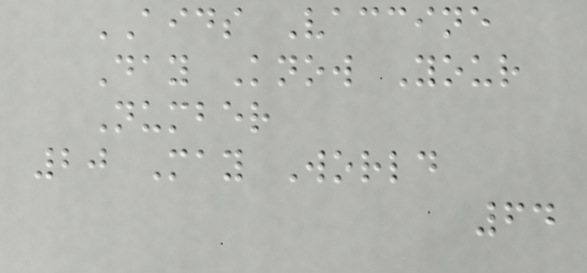AIDS Vaccine
Day Know Your
Number
20 May World
64
